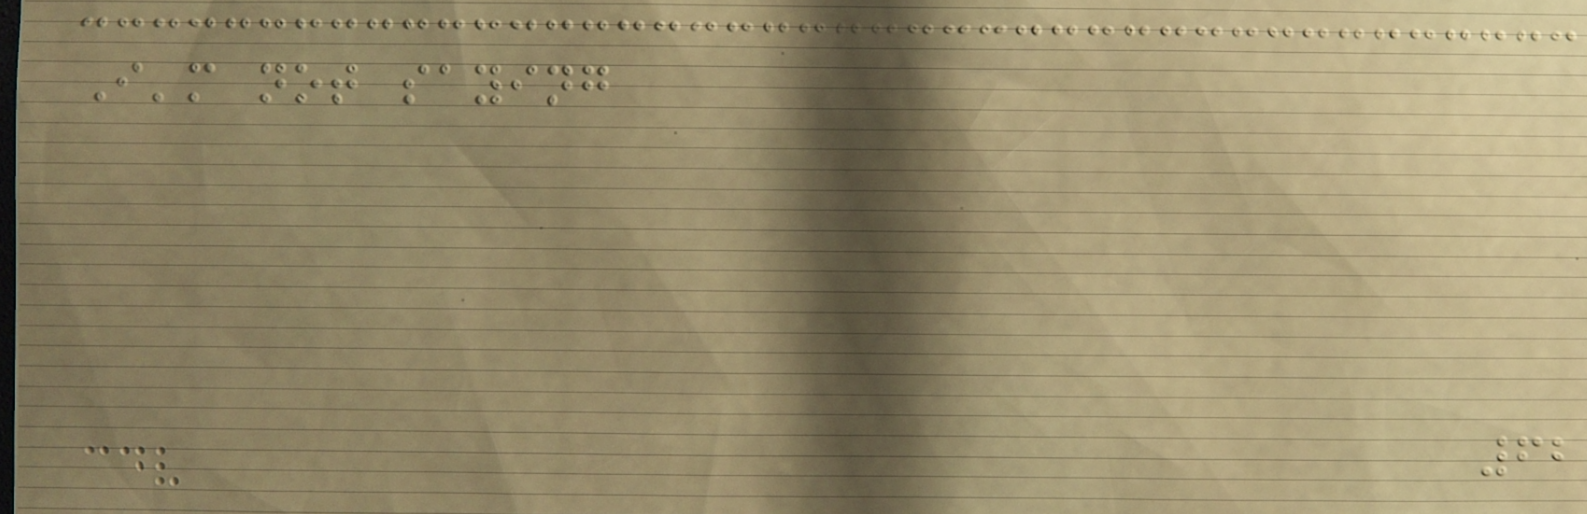I'm not saying
62
